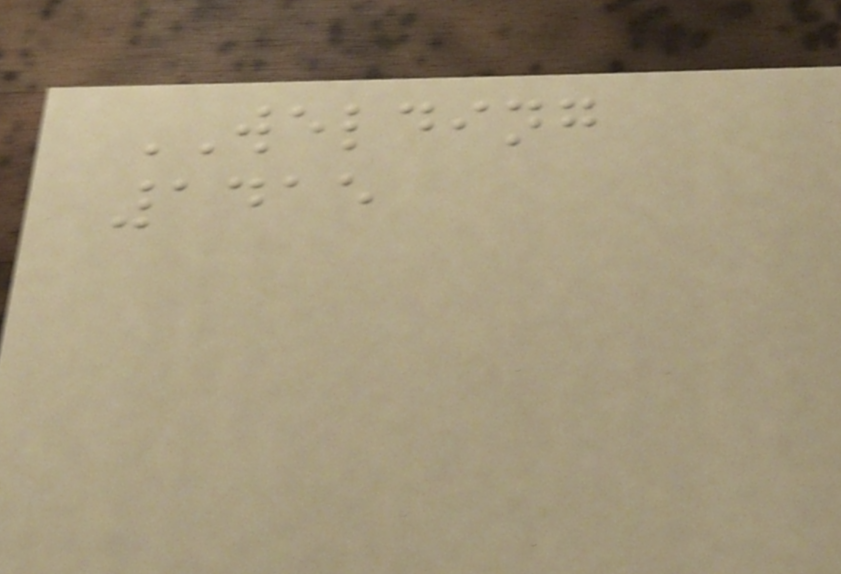WELDING
1415
